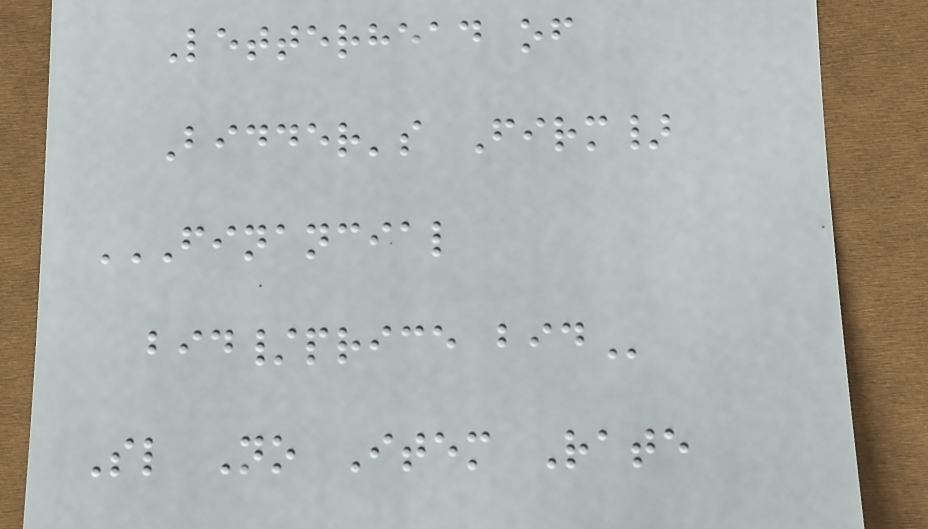Letterhead of
Bidder's Firm}
FINANCIAL
BID/PRICE BID
Sl No Item Rate
